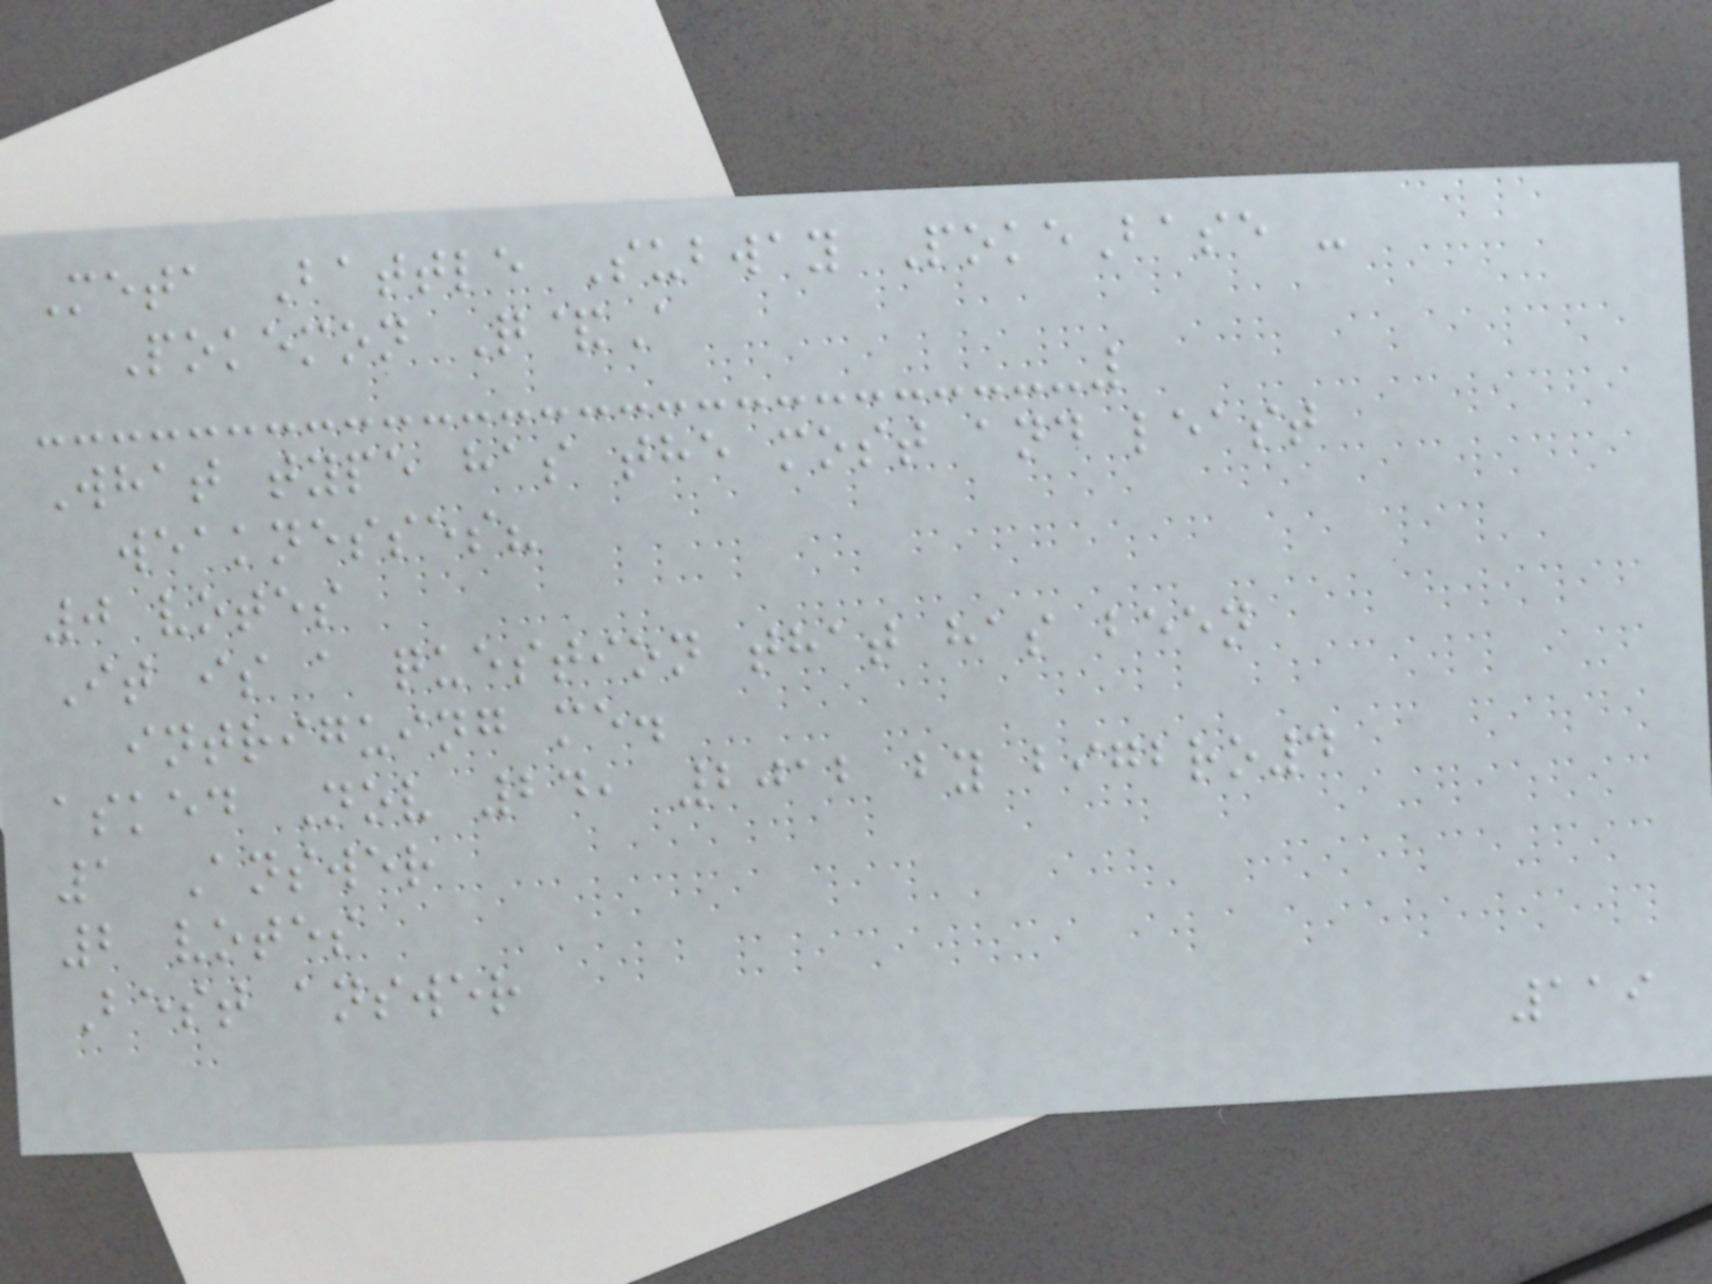Meta Battle Subway PokeBase -
Pokemon Q&A
What type has the most and least
weaknesses?
0 votes
It is a question that has been
intriguing me.
asked Nov 24, 2012 by bigbro4
1 Answer
2 votes
Best answer
119
